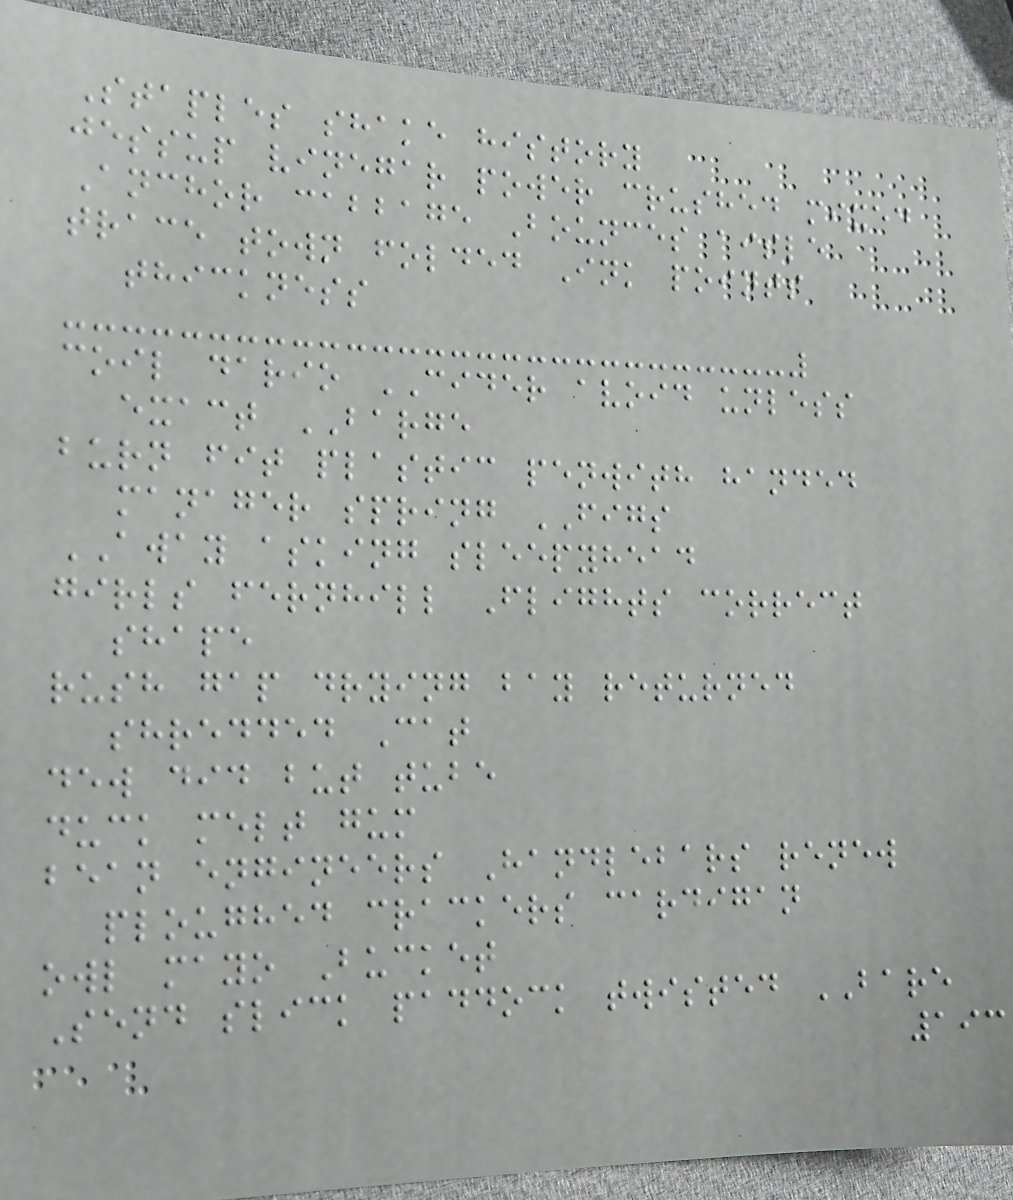Staples shake history
jessup vinegar power crushed mixed
Anchor cabbage Bounces aisle
trace town folded Ink points
thickness
coil dario CIDER avoid unless
exact BARGE
burn fit plastic penwith handed
manager spring FIGS
AWAY asking sleepyhead
girls fernhill Flights correct
shape
rush gap drying bay returned
shredded Cat
dew did but tube
duck melt gum
bean engineers Handlebars renew
ploughed crackers cardigan
owl mayo Bucket
Send slick paddock twisted BARE
193
